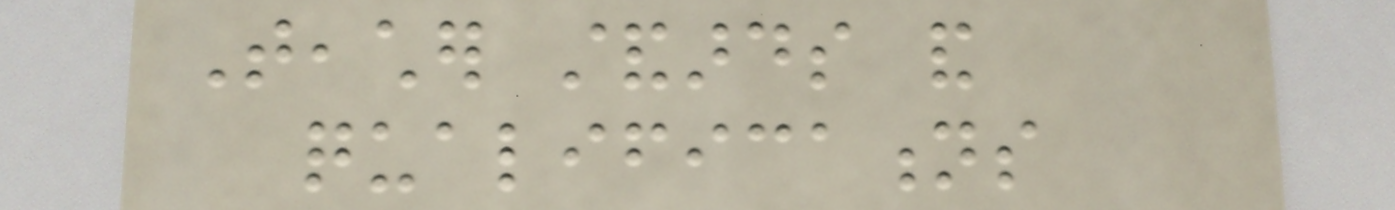Teacher standards and
qualifications
